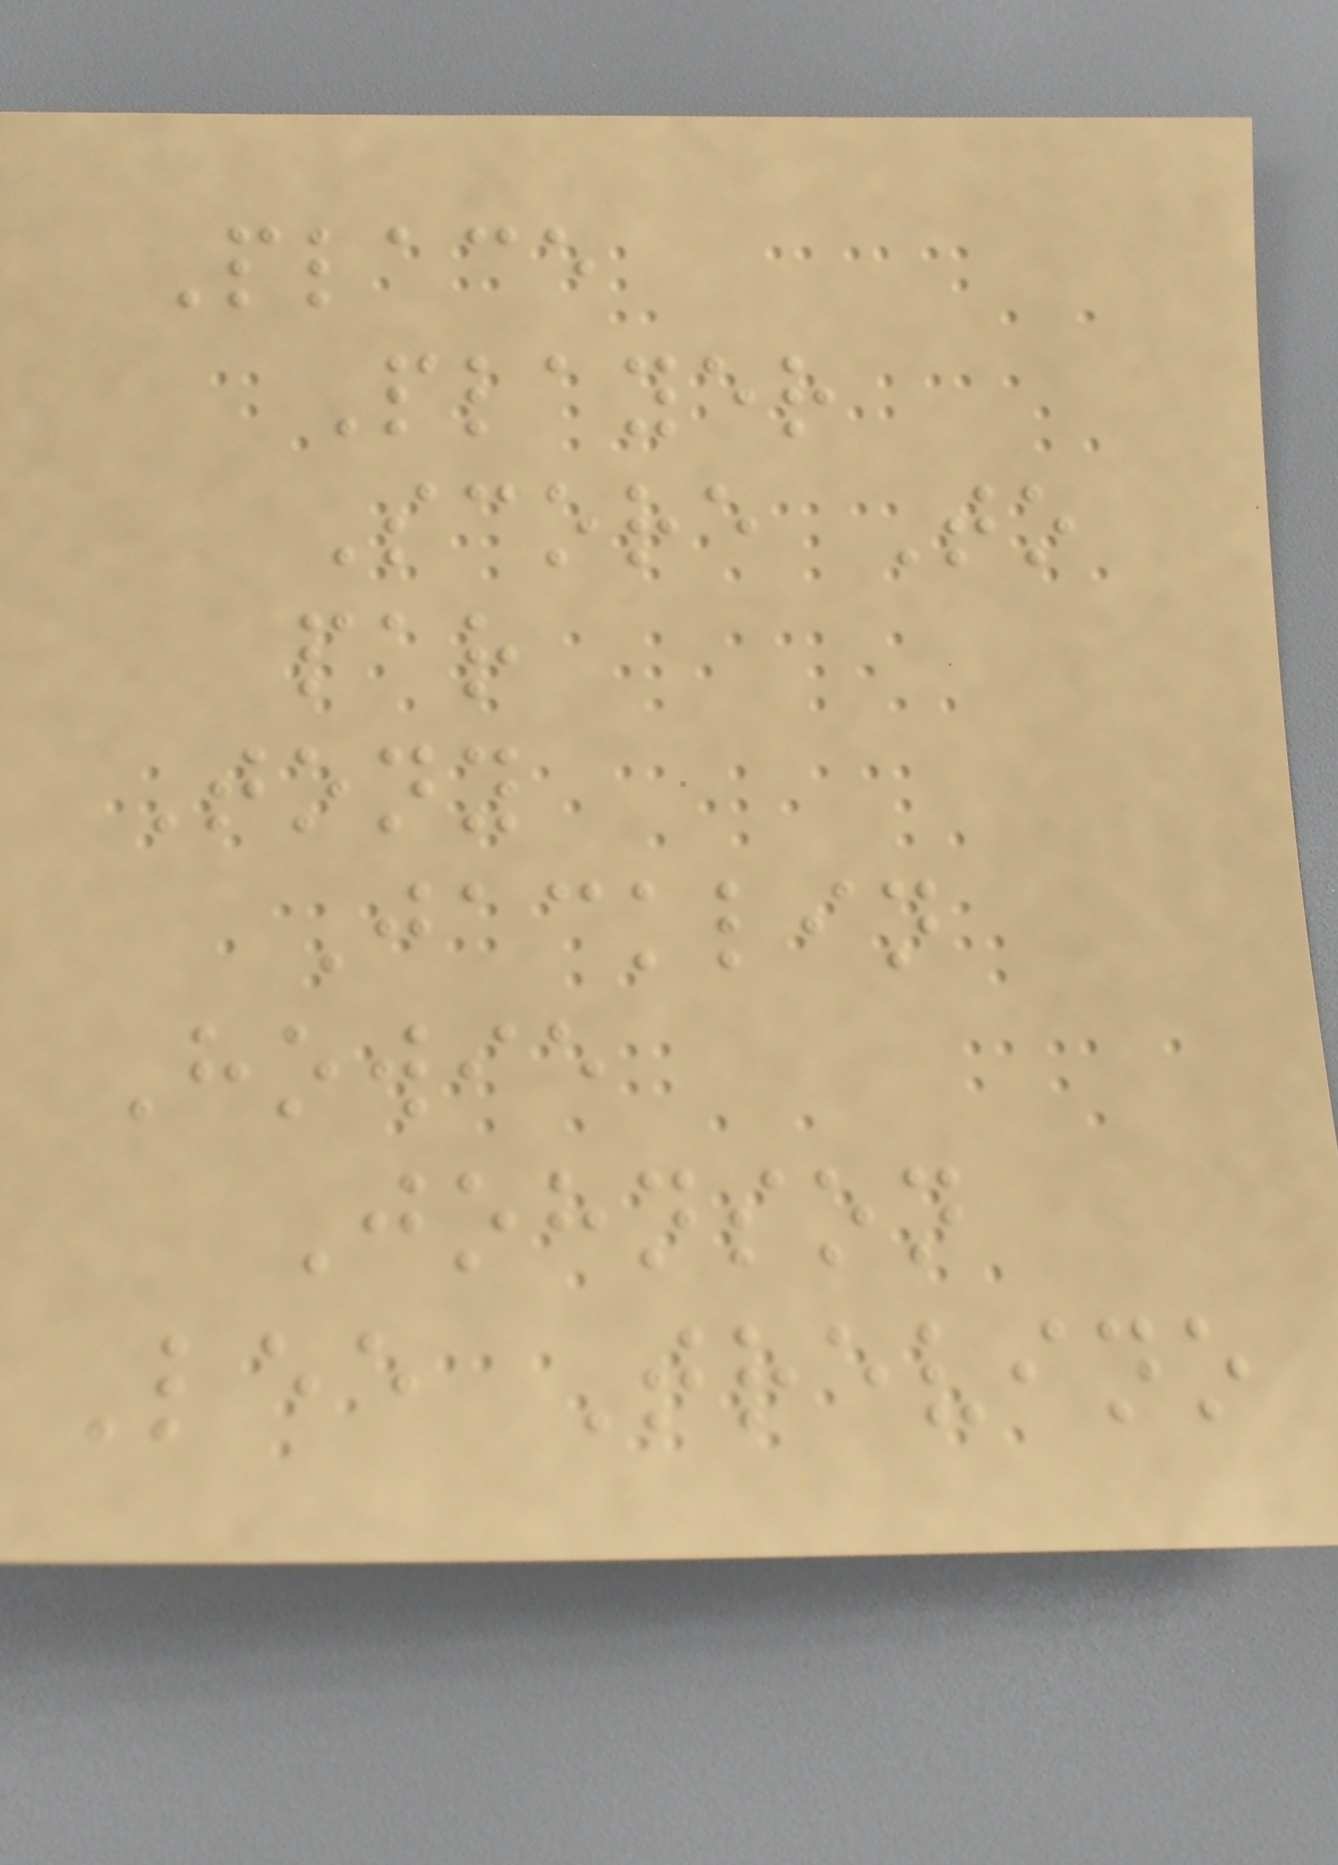Place
Player
Score To
par
Tony
Jacklin
Howie
Johnson
Lee Trevino
